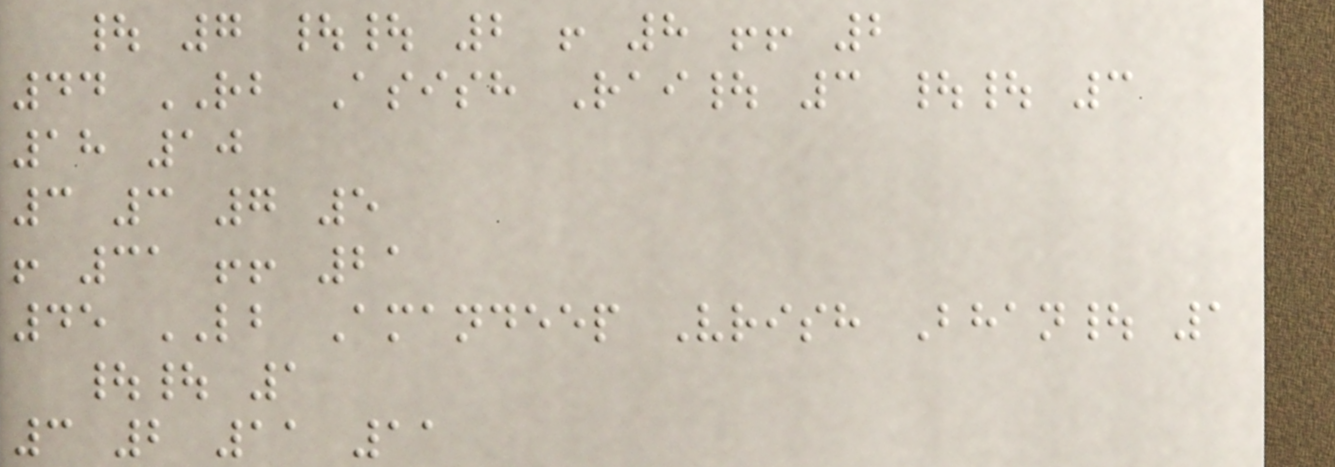| 7 || 2 ! 8 !! 2
44 RB Asish Rai| 3 || 3
18 10
3 3 7 5
! 31 !! 21
45 LB Amandeep Vrish Bhan| 1
|| 1
3 2 11 11
